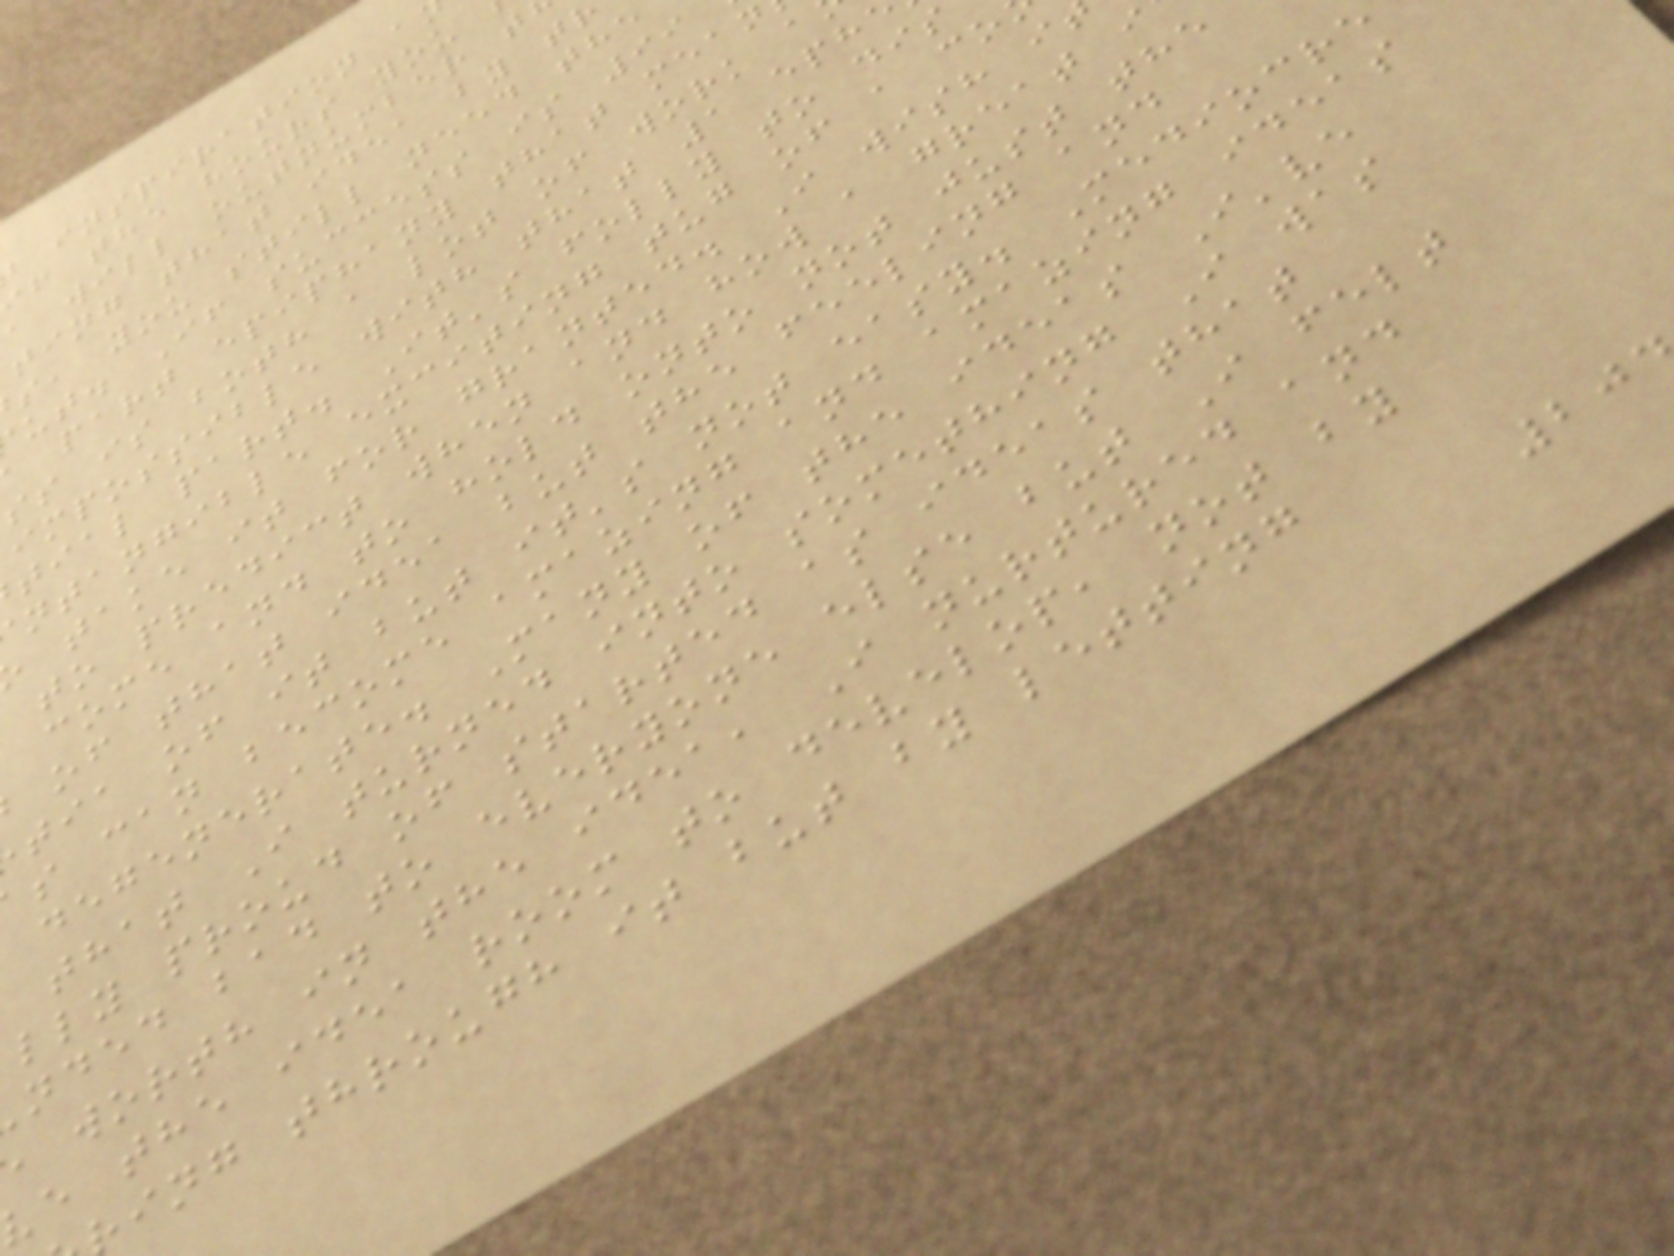inspiration a
f the hours you
a will outnumber t
ting that idea by t
s, you still need the
ut. If success is 99
part epiphany that mean
ss is both a lot of work a
impossible with that 1 eph
tial part. It's folly to dis
ntangible exciting tug of a co
take it for granted. I wish i
to predict when and how a great i
come and to hold onto not just the
of that idea but the feeling and
tia of it but it's not easy. Mediocre
s can become amazing and amazing ideas
degenerate. Many of the ideas I've
that I turned into something I was
lly proud of started as ideas that
nded bad to everyone else but I felt
worth in the idea, I nurtured and
ve the idea room to develop, not by
ing through it but by letting
